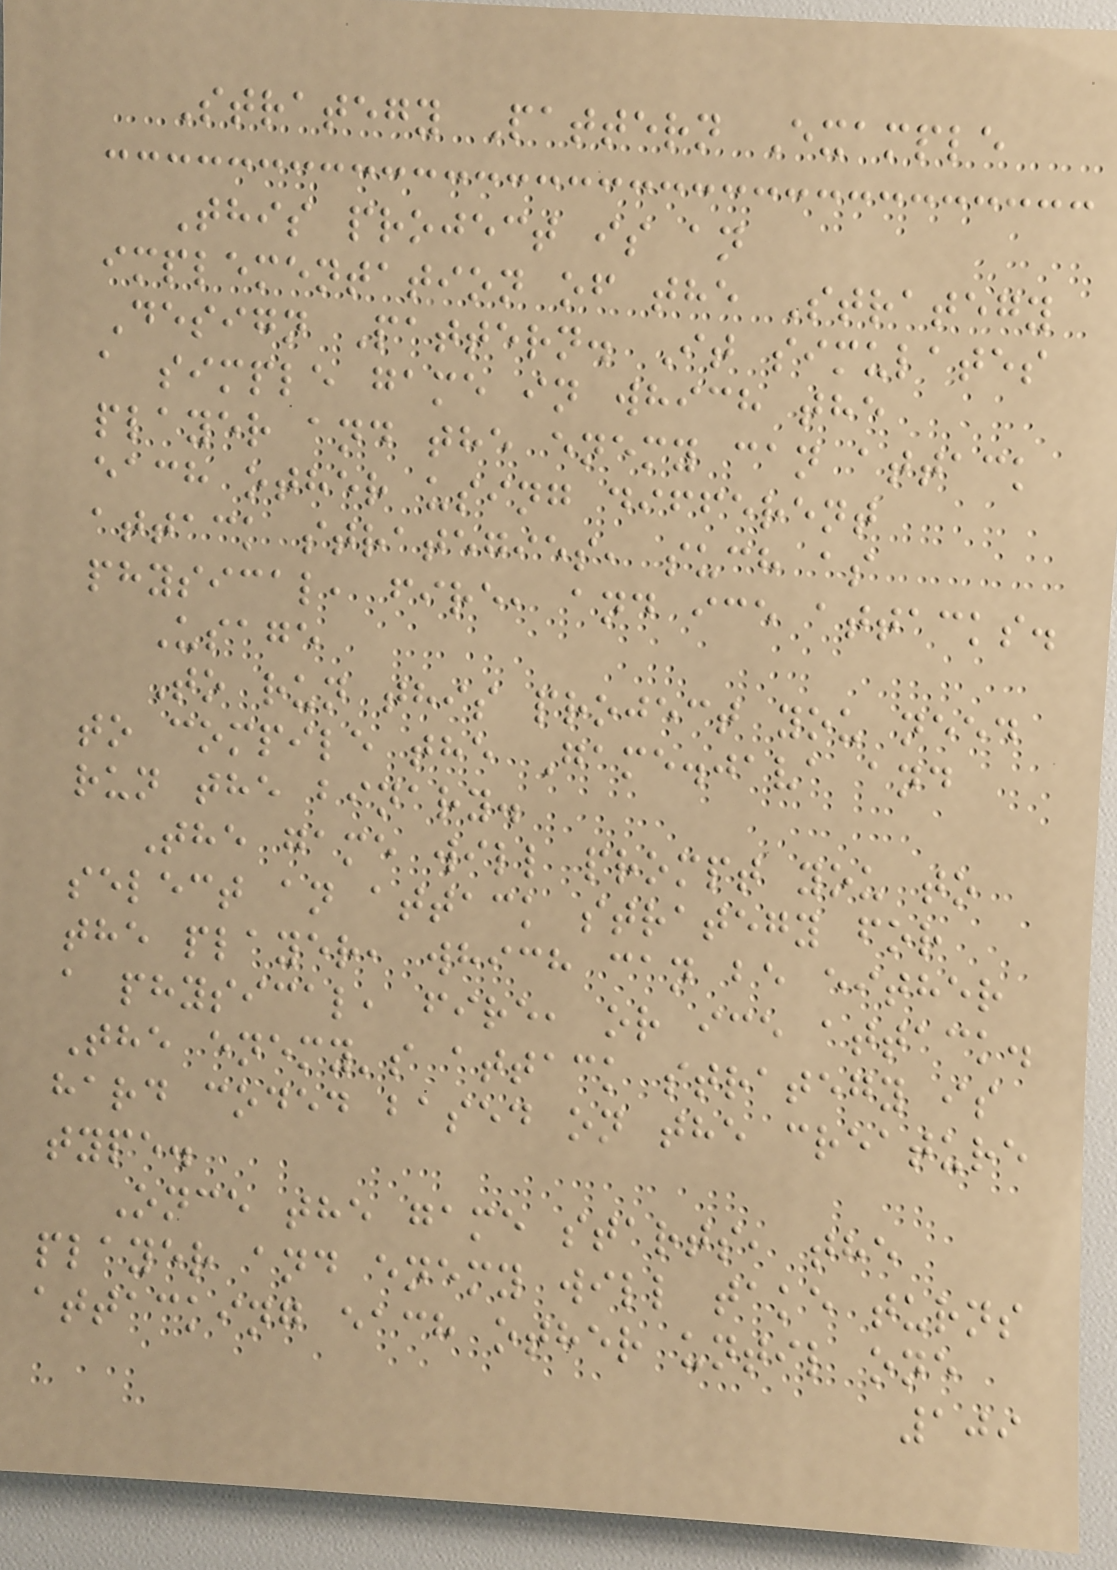Strategy Pattern Example
This project is an
implementation of the Strategy
Design Pattern. It simulates
a simple game in which the
player and the enemy can attack
each other using different
attack strategies, such as
physical, fire, and ice attacks.
Usage
To run this project you need
to compile the Game.java and
run the binary.
The game will prompt you to
select an attack strategy for
the player, which can be either
a physical, fire, or ice attack.
The enemy's attack strategy is
hard coded based on the creature
type.
Once the game starts, the
player and enemy will take turns
attacking each other until one
109
